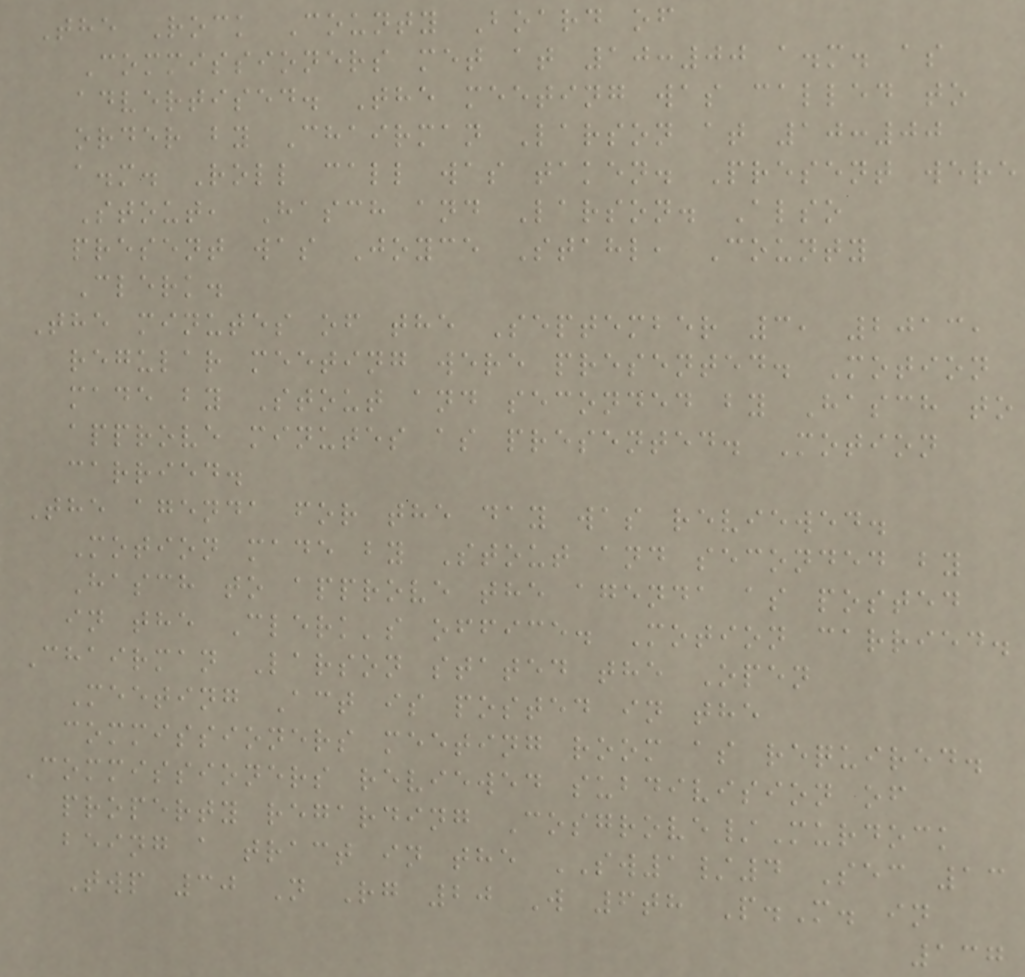The Rock County Board of
Commissioners met at 10:00 a.m. as
advertised. The meeting was called to
order by Chairman Larson at 10:00
a.m. Roll call was taken. Present were
Stout, Hasch and Larson. Also
present was Joyce Stahl, County
Clerk.
The minutes of the September 3, 2013,
regular meeting were presented. Motion
made by Stout and seconded by Hasch to
approve minutes as presented. Motion
carried.
The agenda for the day was reviewed.
Motion made by Stout and seconded by
Hasch to approve the agenda as posted
in the Clerk's office. Motion carried.
Chairman Larson stated the Open
Meeting Act is posted in the
commissioners meeting room as required.
Commissioners reviewed subdivision of
property regarding Cosgrove/Murdock
being a tract in the SW1/4 Sec 13
Twp 30 N Rg 20 W 6th P.M. in
137
